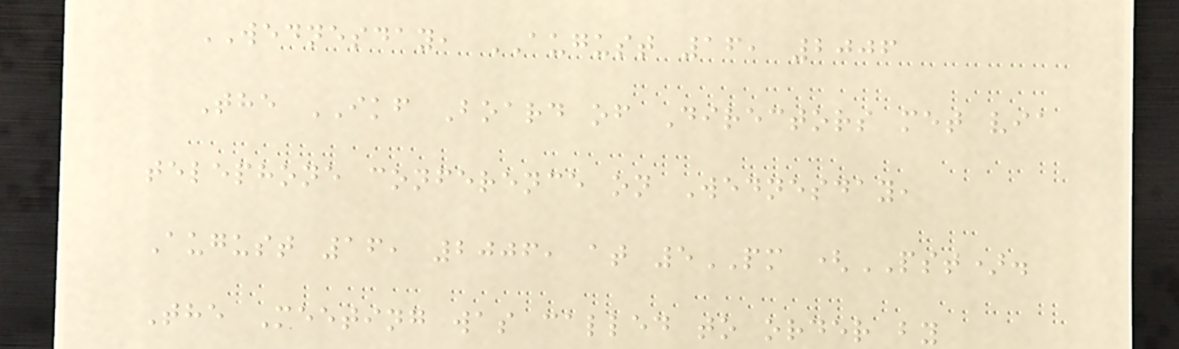WEDNESDAY, AUGUST 16, 2006
The IKF Board of Directors met via
telephone conference on Wednesday,
August 16, 2006, at 5PM (PST).
The Meeting was called to order by
